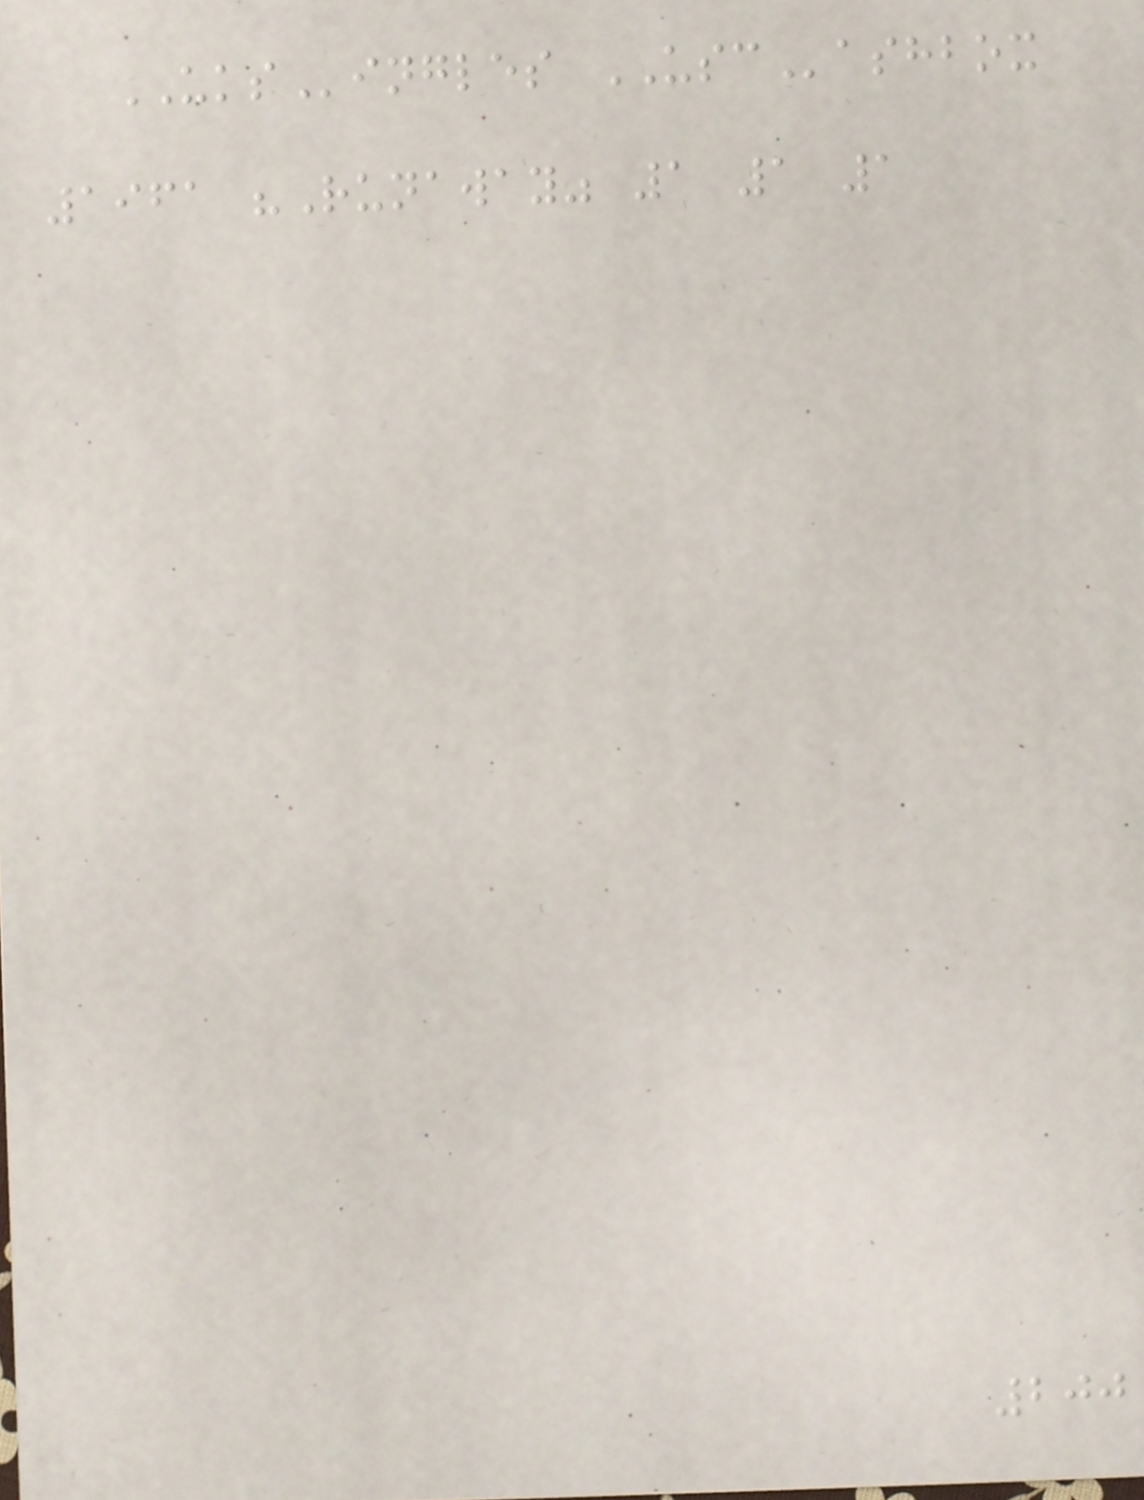UKSingles USCashbox
1961 "Runaway" 1 1 1
200
